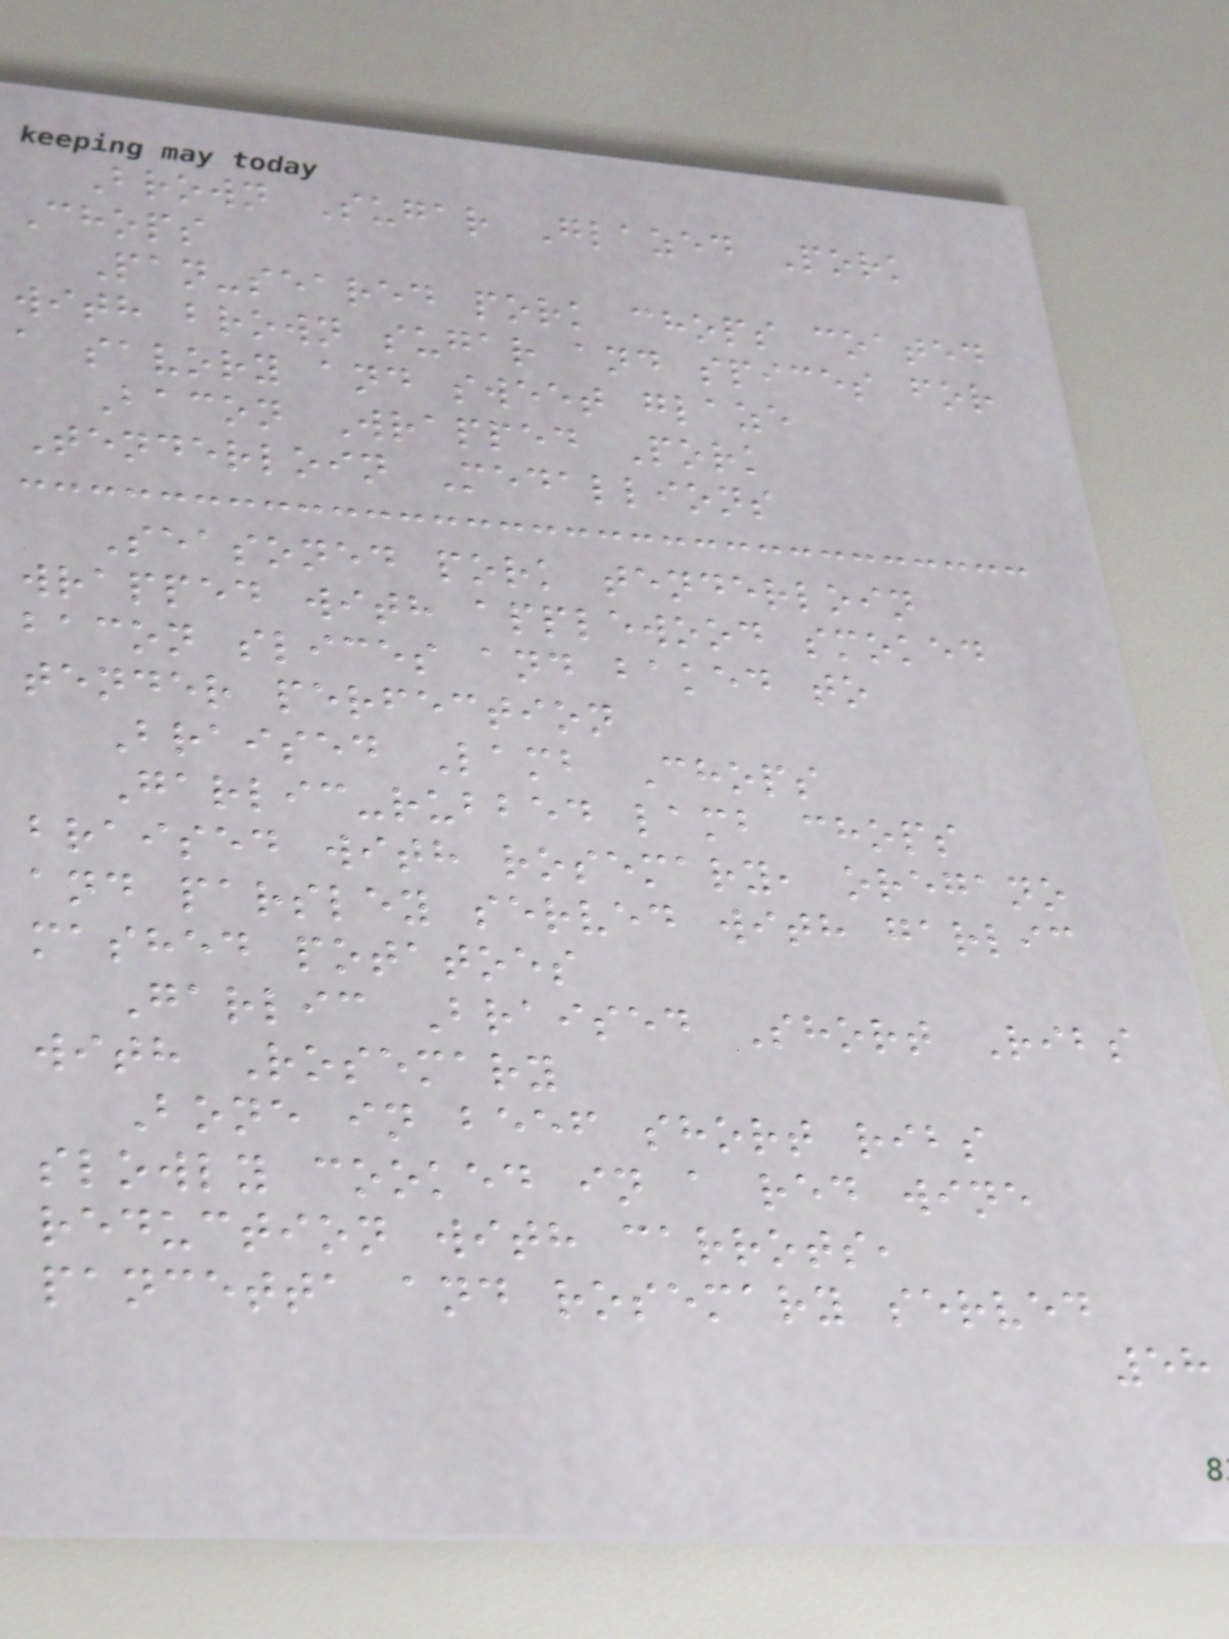Brown Sugar Glazed Pork
Chops
Pan-seared pork chops coated
with brown sugar and spices for
a savory and sweet glaze
Bacon Wrapped Pork
Tenderloin Medallions
Seasoned pork tenderloin
wrapped with applewood smoked
bacon slices and baked to
tender perfection
Braised Lamb Chops
Garlic-rubbed lamb chops
braised with rosemary, oregano
and parsley served with garlic
mashed potatoes
Garlic Braised Short Ribs
with Rosemary
Bone in beef short ribs
slowly cooked in a red wine
reduction with carrots,
pancetta and rosemary served
58
